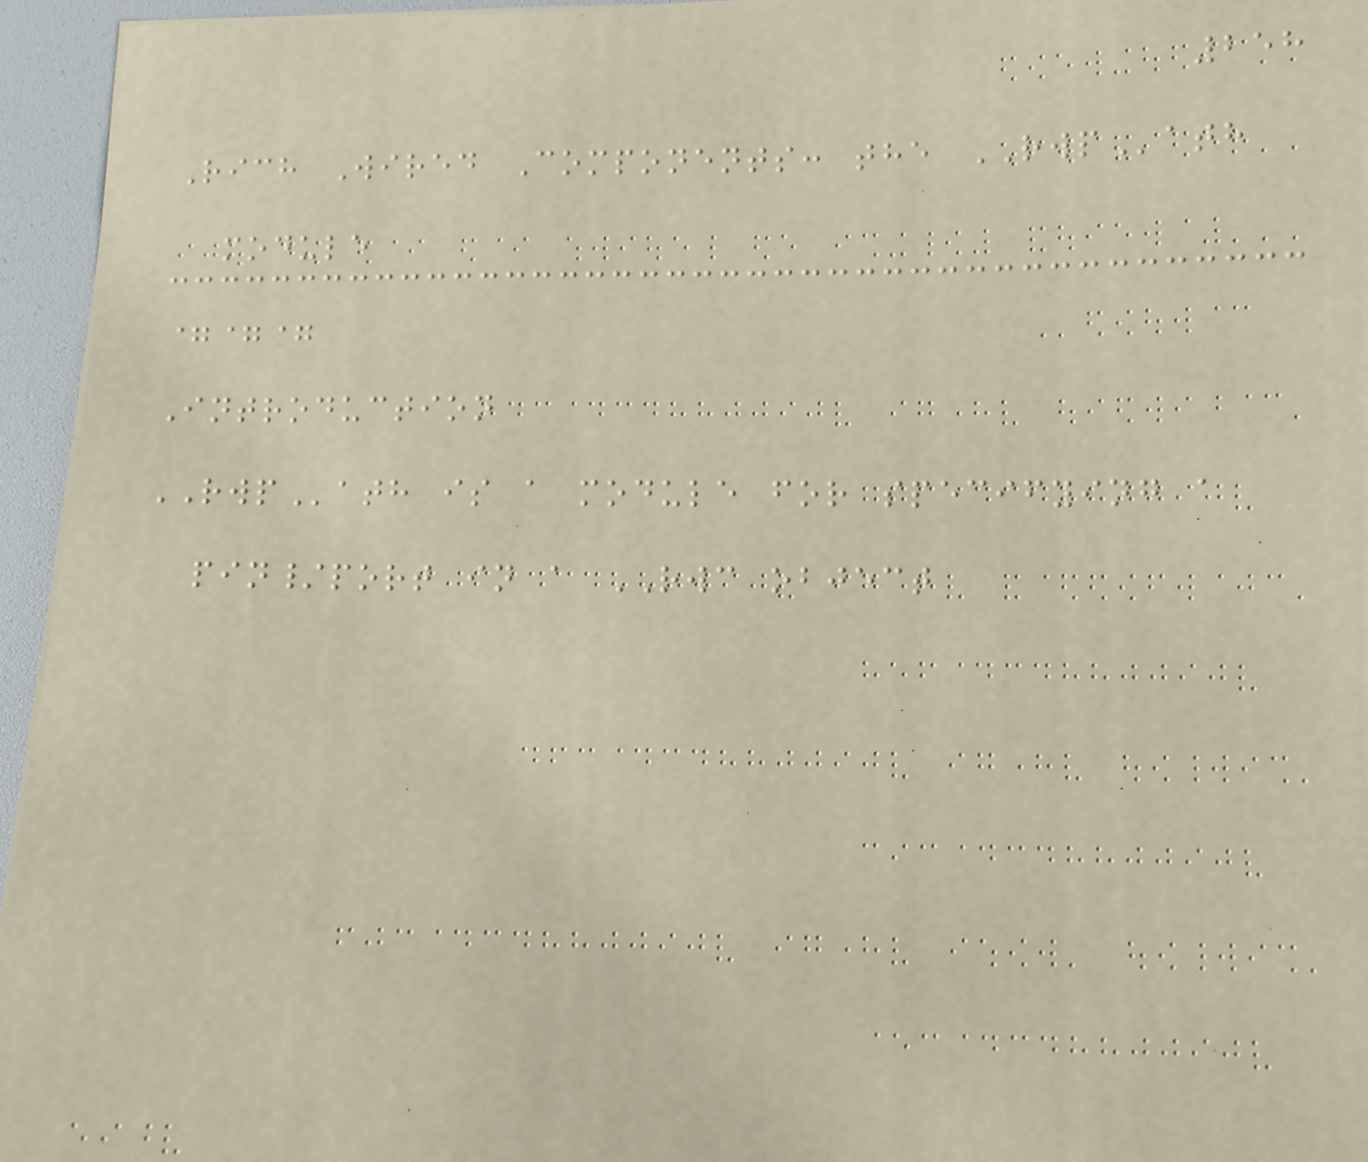258
Rich Wired Components: the RWPath
module
===
Introduction
RWPath is a module for specifying a
pin/port in a RWC object
